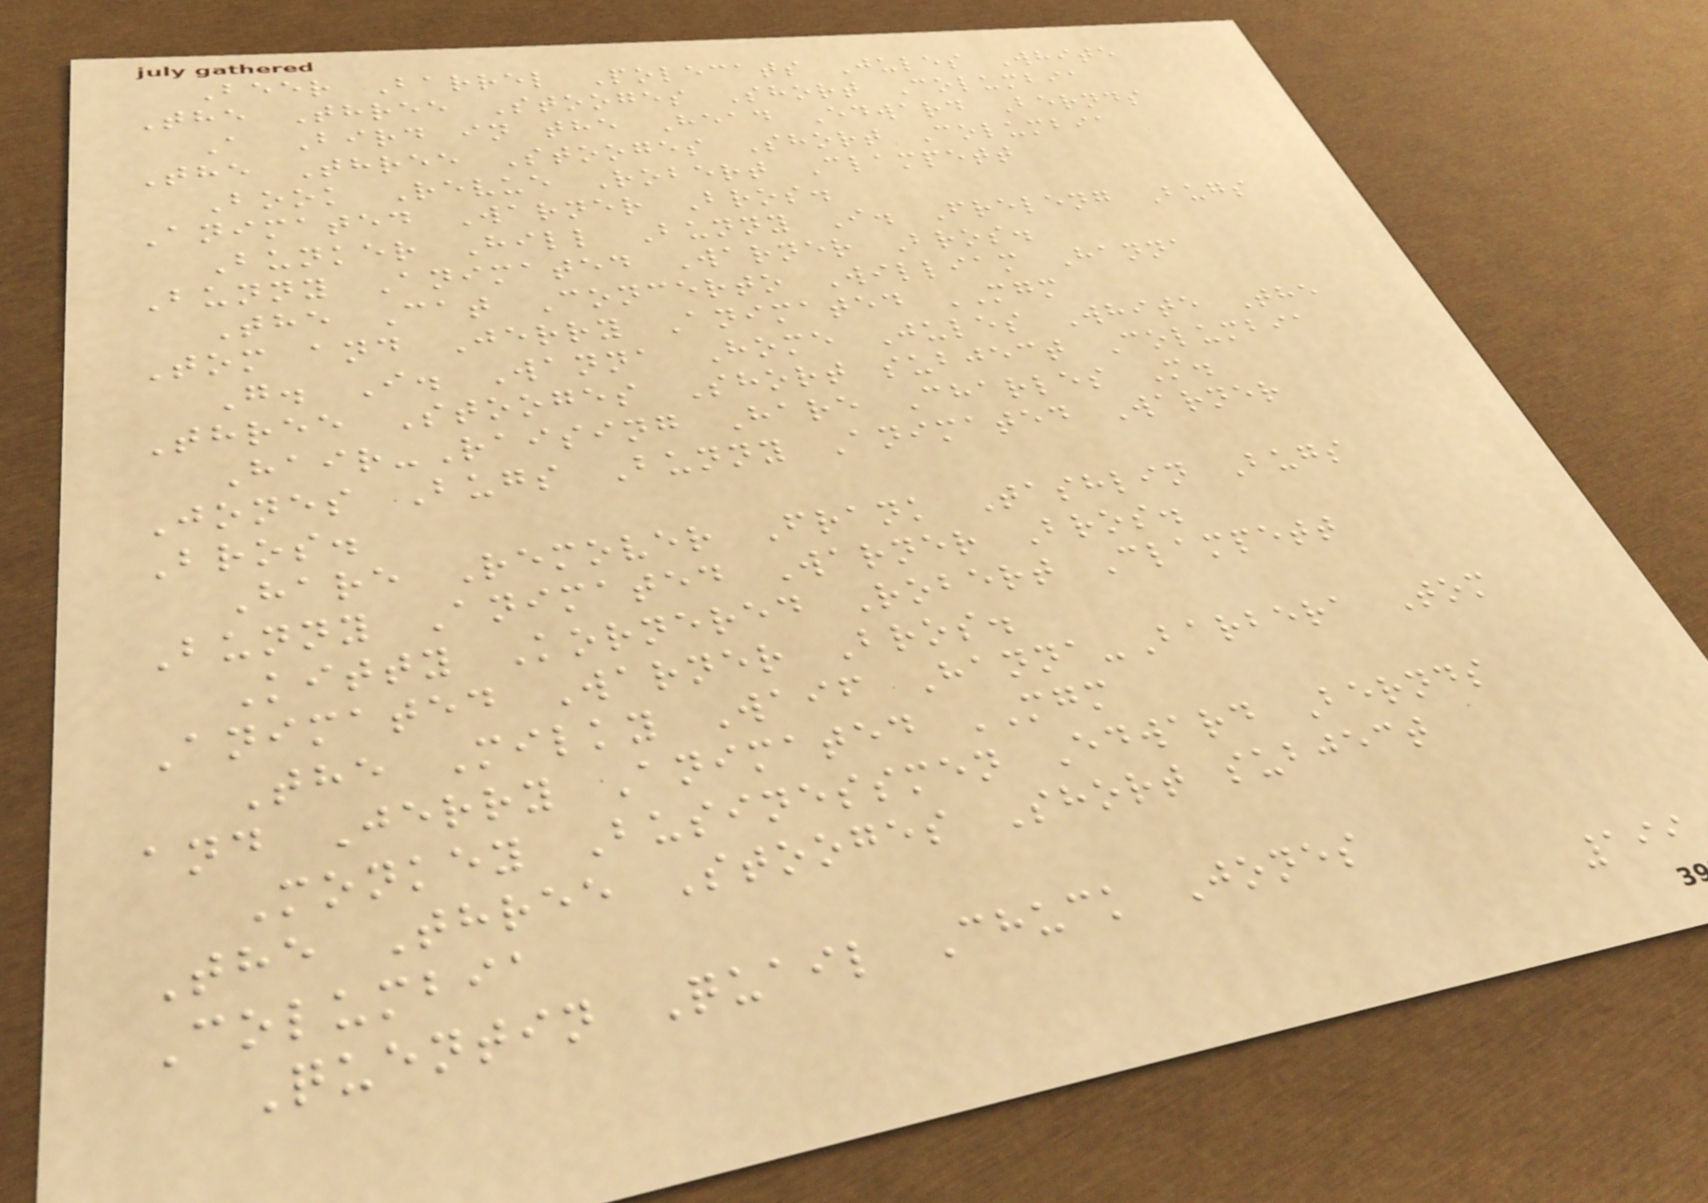Beer Barrel Polecats Jules White
The Three Stooges Short Columbia
A Bird in the Head Edward Bernds
The Three Stooges Short Columbia
Book Revue Robert Clampett
Animated Warner Bros.
Bunker Hill Bunny I. Freleng Bugs
Bunny Animated Warner Bros.
The Cat Concerto William Hanna
Tom and Jerry Animated MGM
G. I. Wanna Home Jules White The
Three Stooges Short subject Columbia
Hair-Raising Hare Charles M.
Jones Bugs Bunny Animated Warner
Bros.
Hare Remover Frank Tashlin Bugs
Bunny Animated Warner Bros.
Kitty Kornered Robert Clampett
Animated Warner Bros.
The Milky Waif Hanna-Barbera Tom
and Jerry Animated MGM
Monkey Businessmen Edward Bernds
The Three Stooges Short subject
Columbia
Quentin Quail Chuck Jones
199
